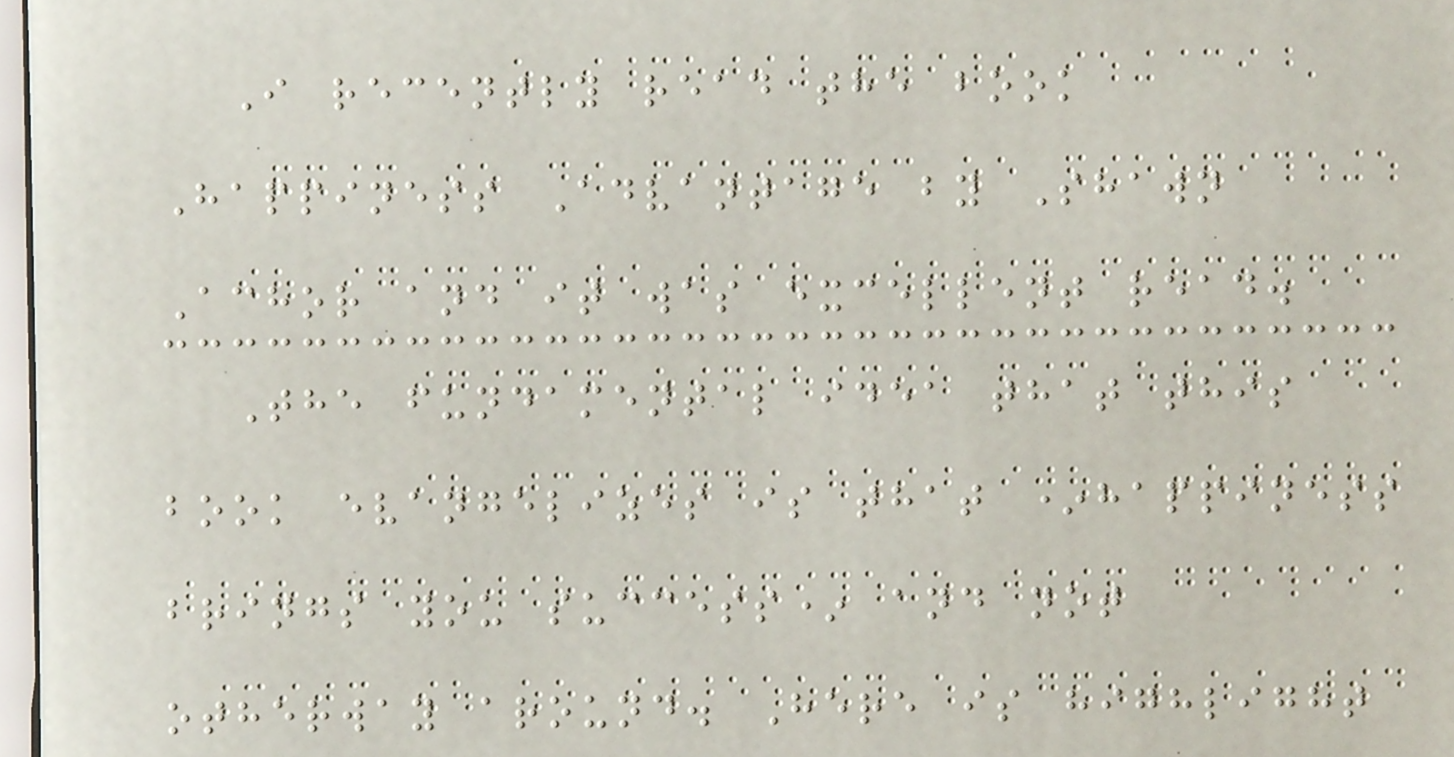I recently read the book
Happiness Advantage by Shawn
Achor and it was excellent read.
The fundamental idea that this
book evangelizes is that *happiness
brings you success* and not
otherway around. Here is highlight
